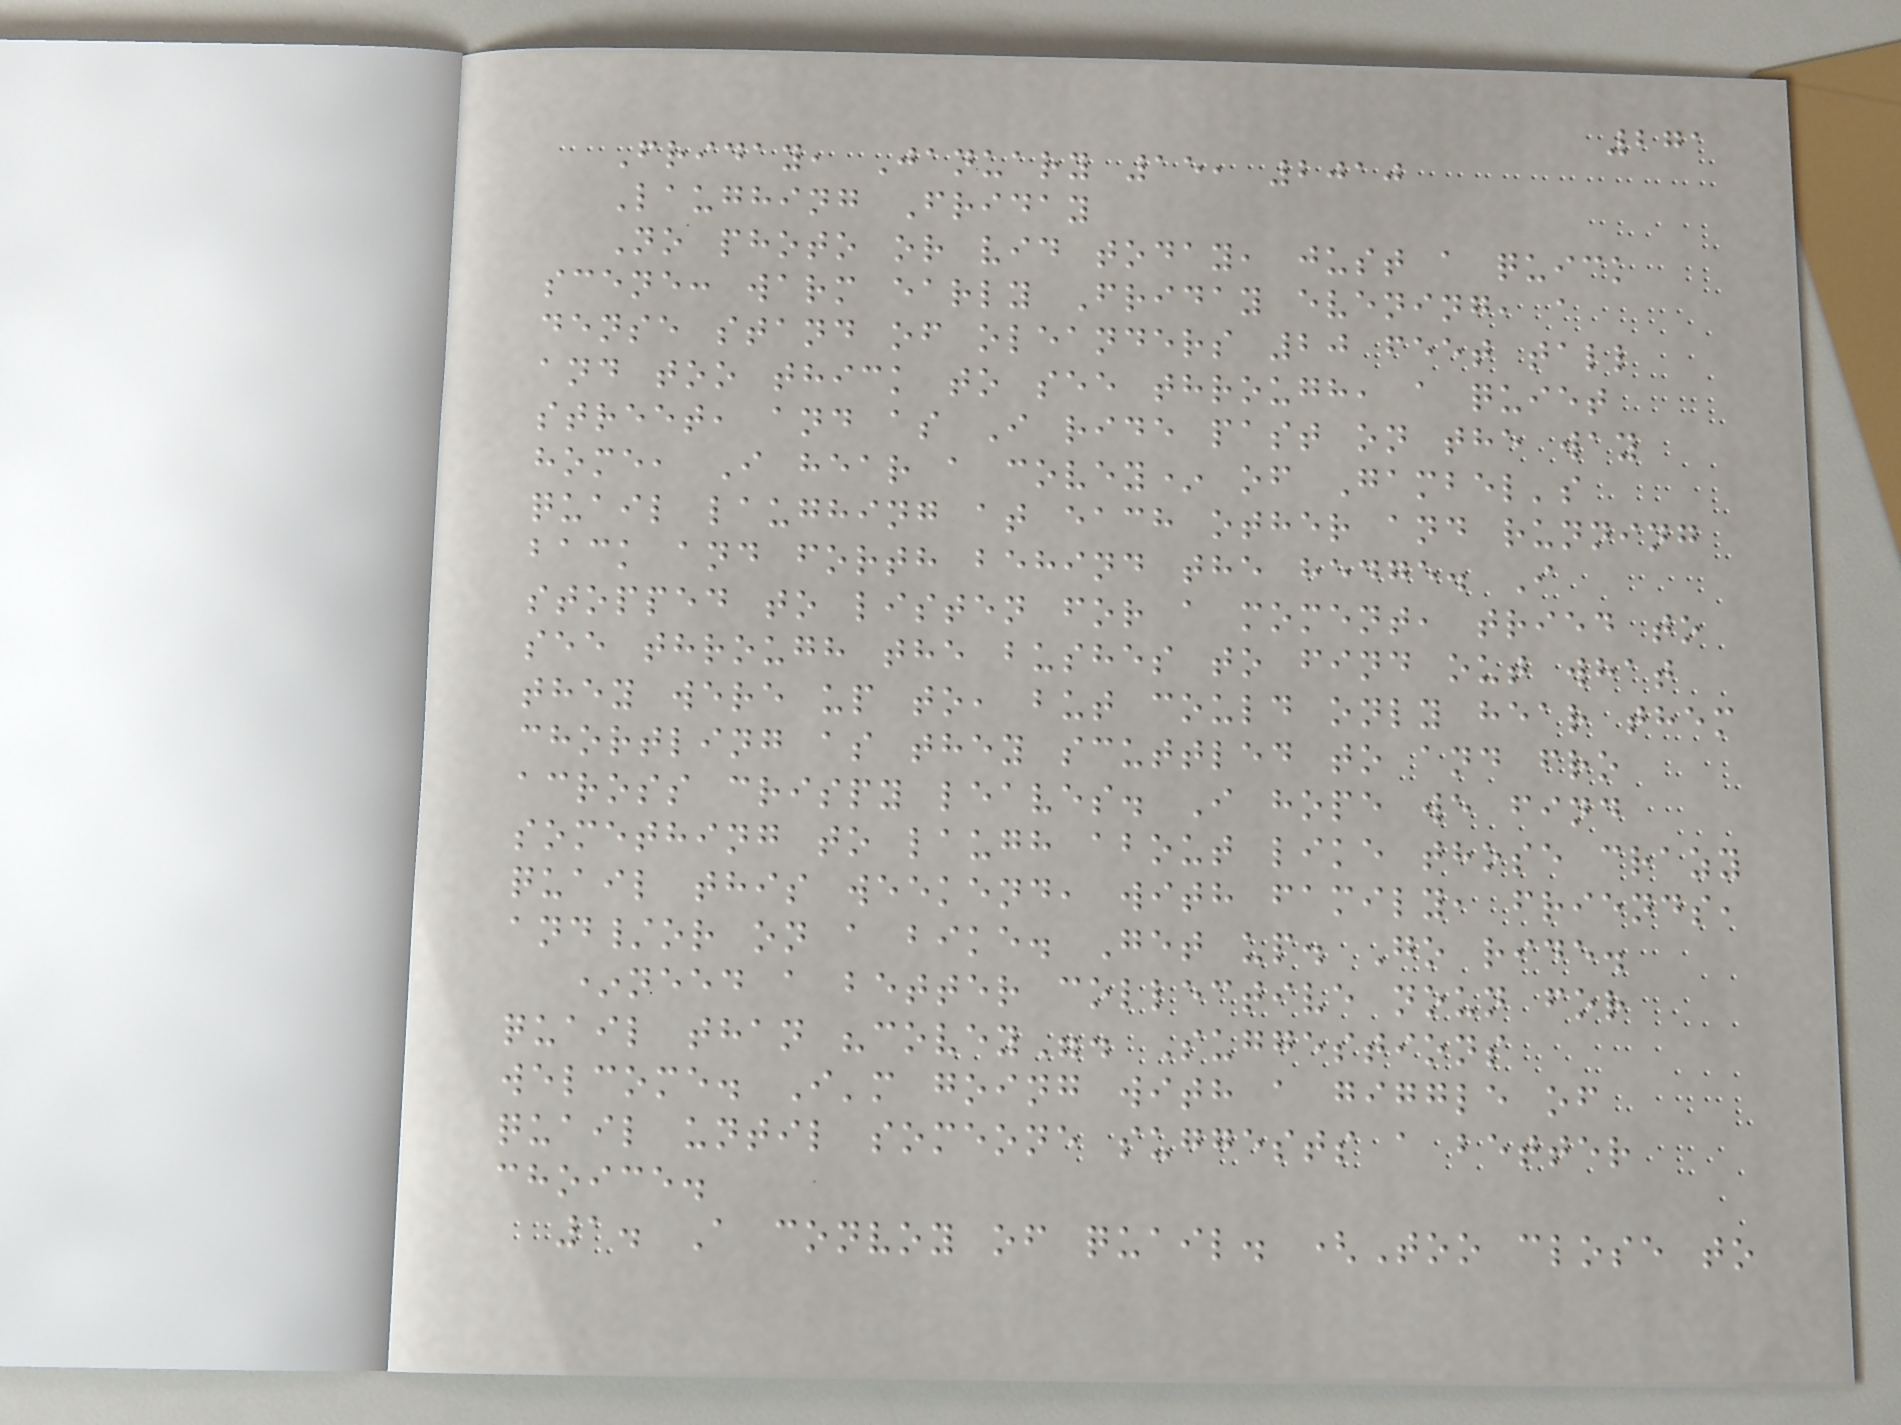271
Friday, January 15, 2010
Laughing Friday
No photo or vid today, just a quick
scene: warm early Friday evening, a
dense stand of oleanders 20 feet tall
and too thick to see through, a quiet
street, and as I ride past on the way
home, I hear a covey* of Gambel's
quail laughing at each other and running
back and forth behind the hedge. I
stopped to listen for a moment, tried to
see through the bushes to find out what
they were up to, but could only hear them
chortling as they scuttled to and fro
across crispy leaves. I hope we find
something to laugh about like those crazy
quail this weekend, with family, friends,
and/or on a bike. Get up. Go ride.
*need a better collective noun for
quail than "covey". Suggestions
welcome. I'm going with a giggle of
quail until someone suggests a better
choice.
1. A convoy of quail. (Too close to
